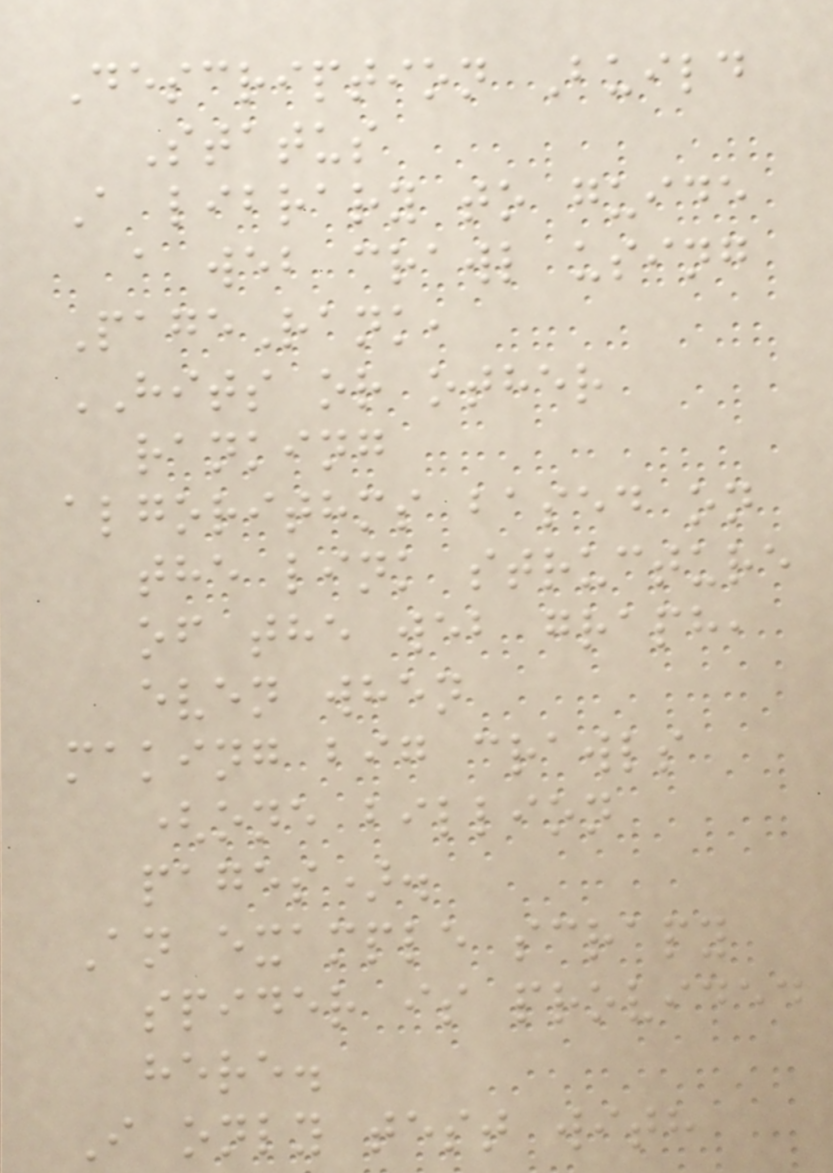Description Build
Status
A library to guide
a web crawl using
PageRank,
HITS or other
ranking
algorithms based on
the link structure
of the web graph,
even when
making big crawls
(one billion
pages).
An example scrapy
spider is provided
here.
I only test with
